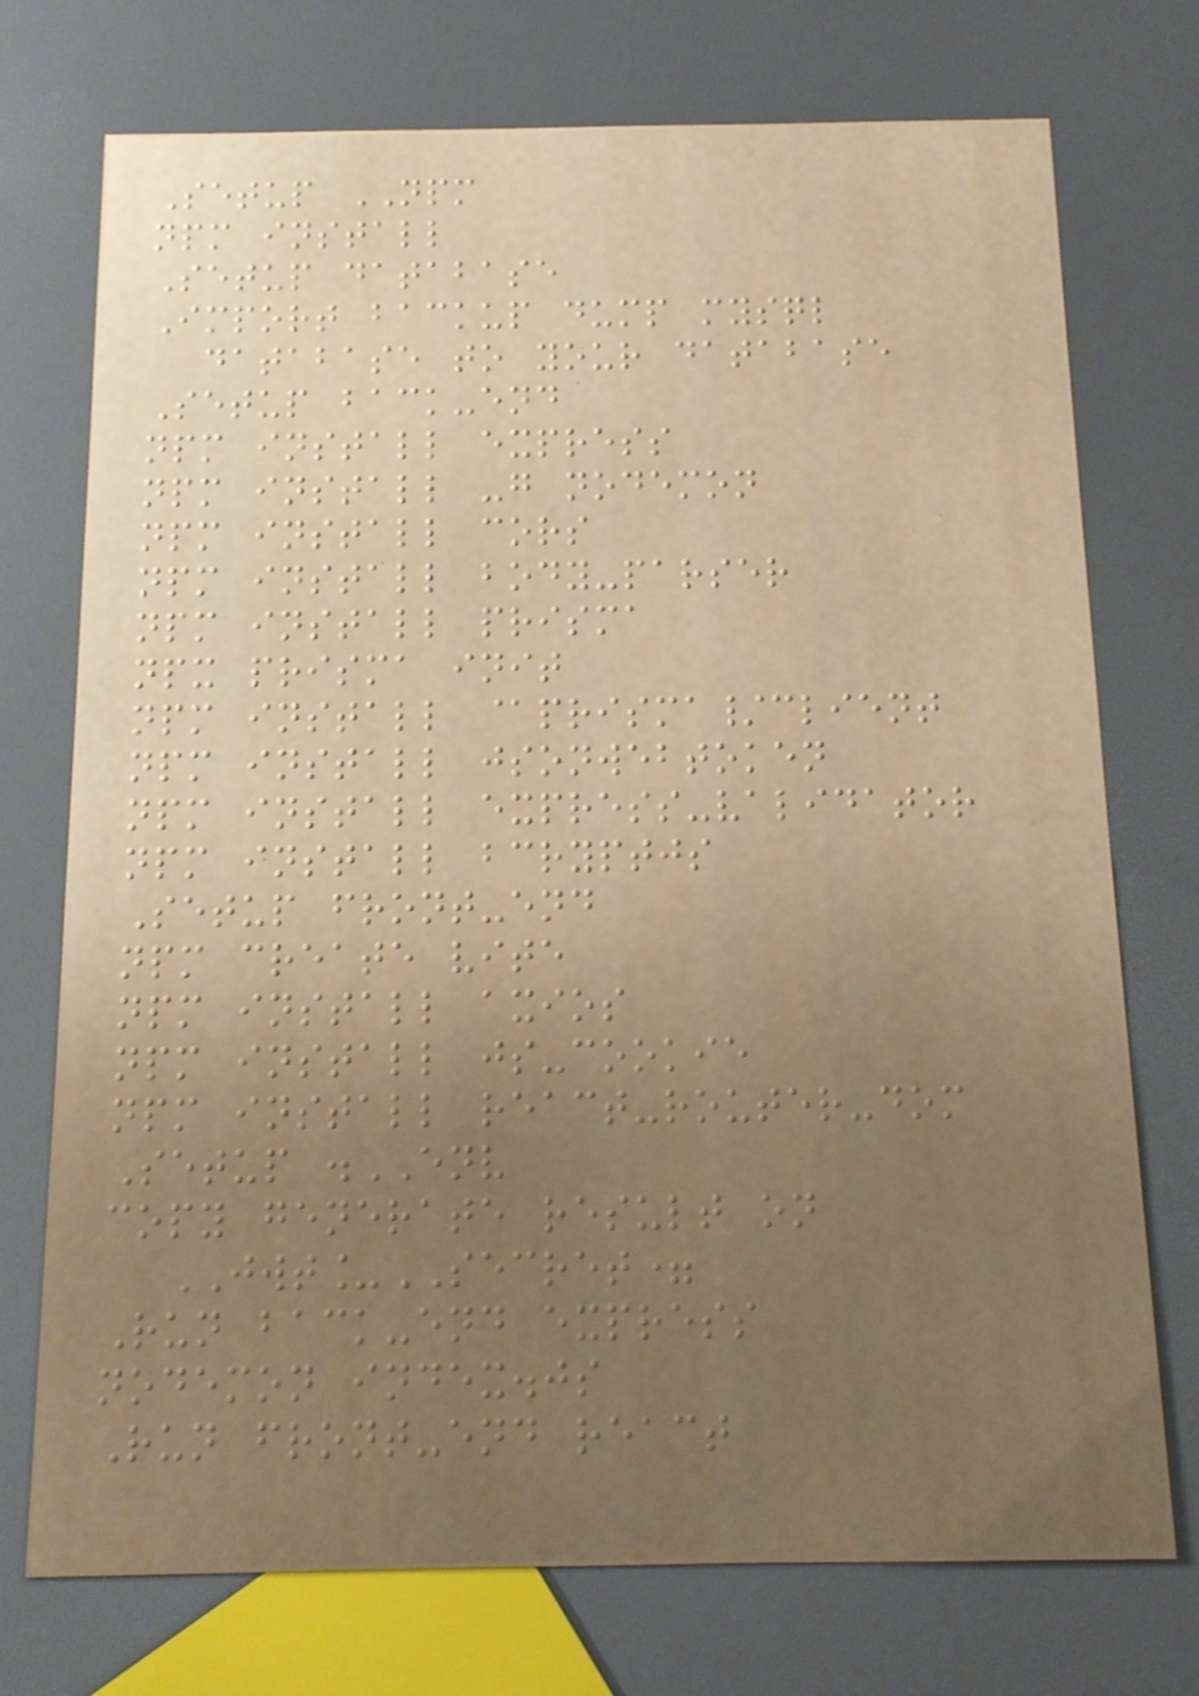Setup NPM
npm install
Setup database
Import backup dump mysql
database to your database
Setup back-end
npm install express
npm install -g nodemon
npm install cors
npm install body-parser
npm install prisma
npx prisma init
npm install @prisma/client
npm install jsonwebtoken
npm install express-validator
npm install bcryptjs
Setup front-end
npm create vite
npm install axios
npm install js-cookie
npm install react-router-dom
Setup .ENV
copy generate result on
JWT_SECRET=
Run back-end express
nodemon index.js
Run front-end react
